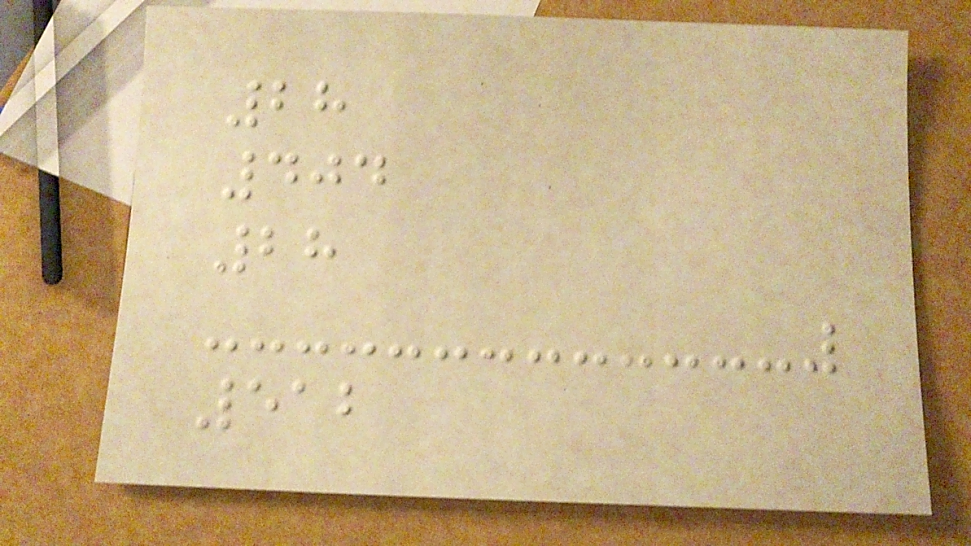28
404
28
512
